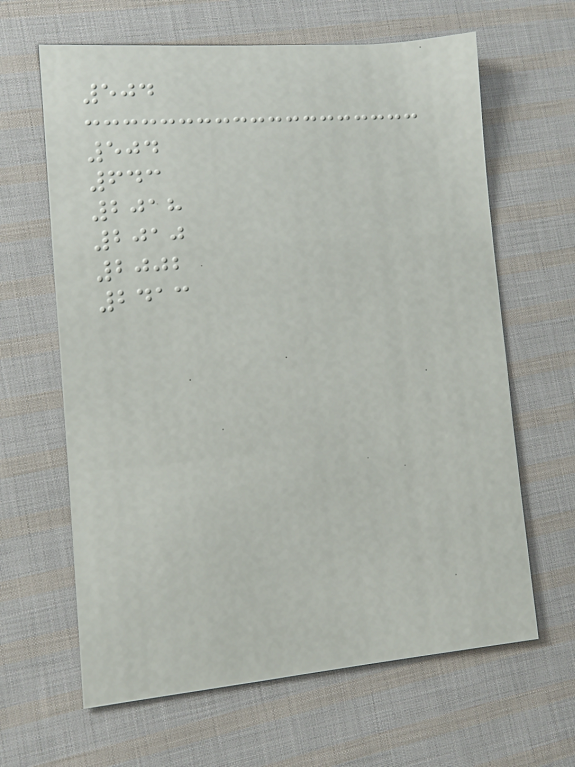504
504
643
2018
2010
2002
2413
